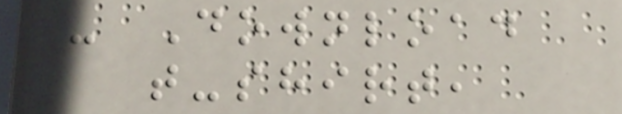- Download
t-shirt,
